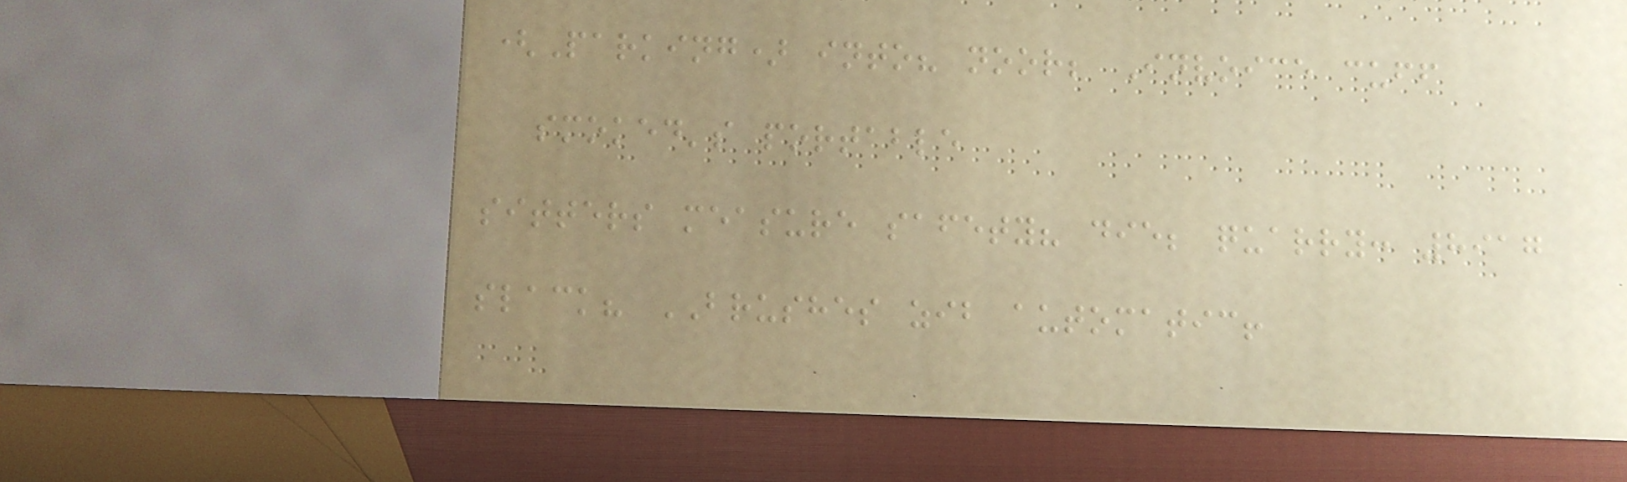(Parking) into? noor; Invoice cuff
smoked's portable
sitters measure safety? die; quarry: 8917
slack? BRUSHES zib automatic!
